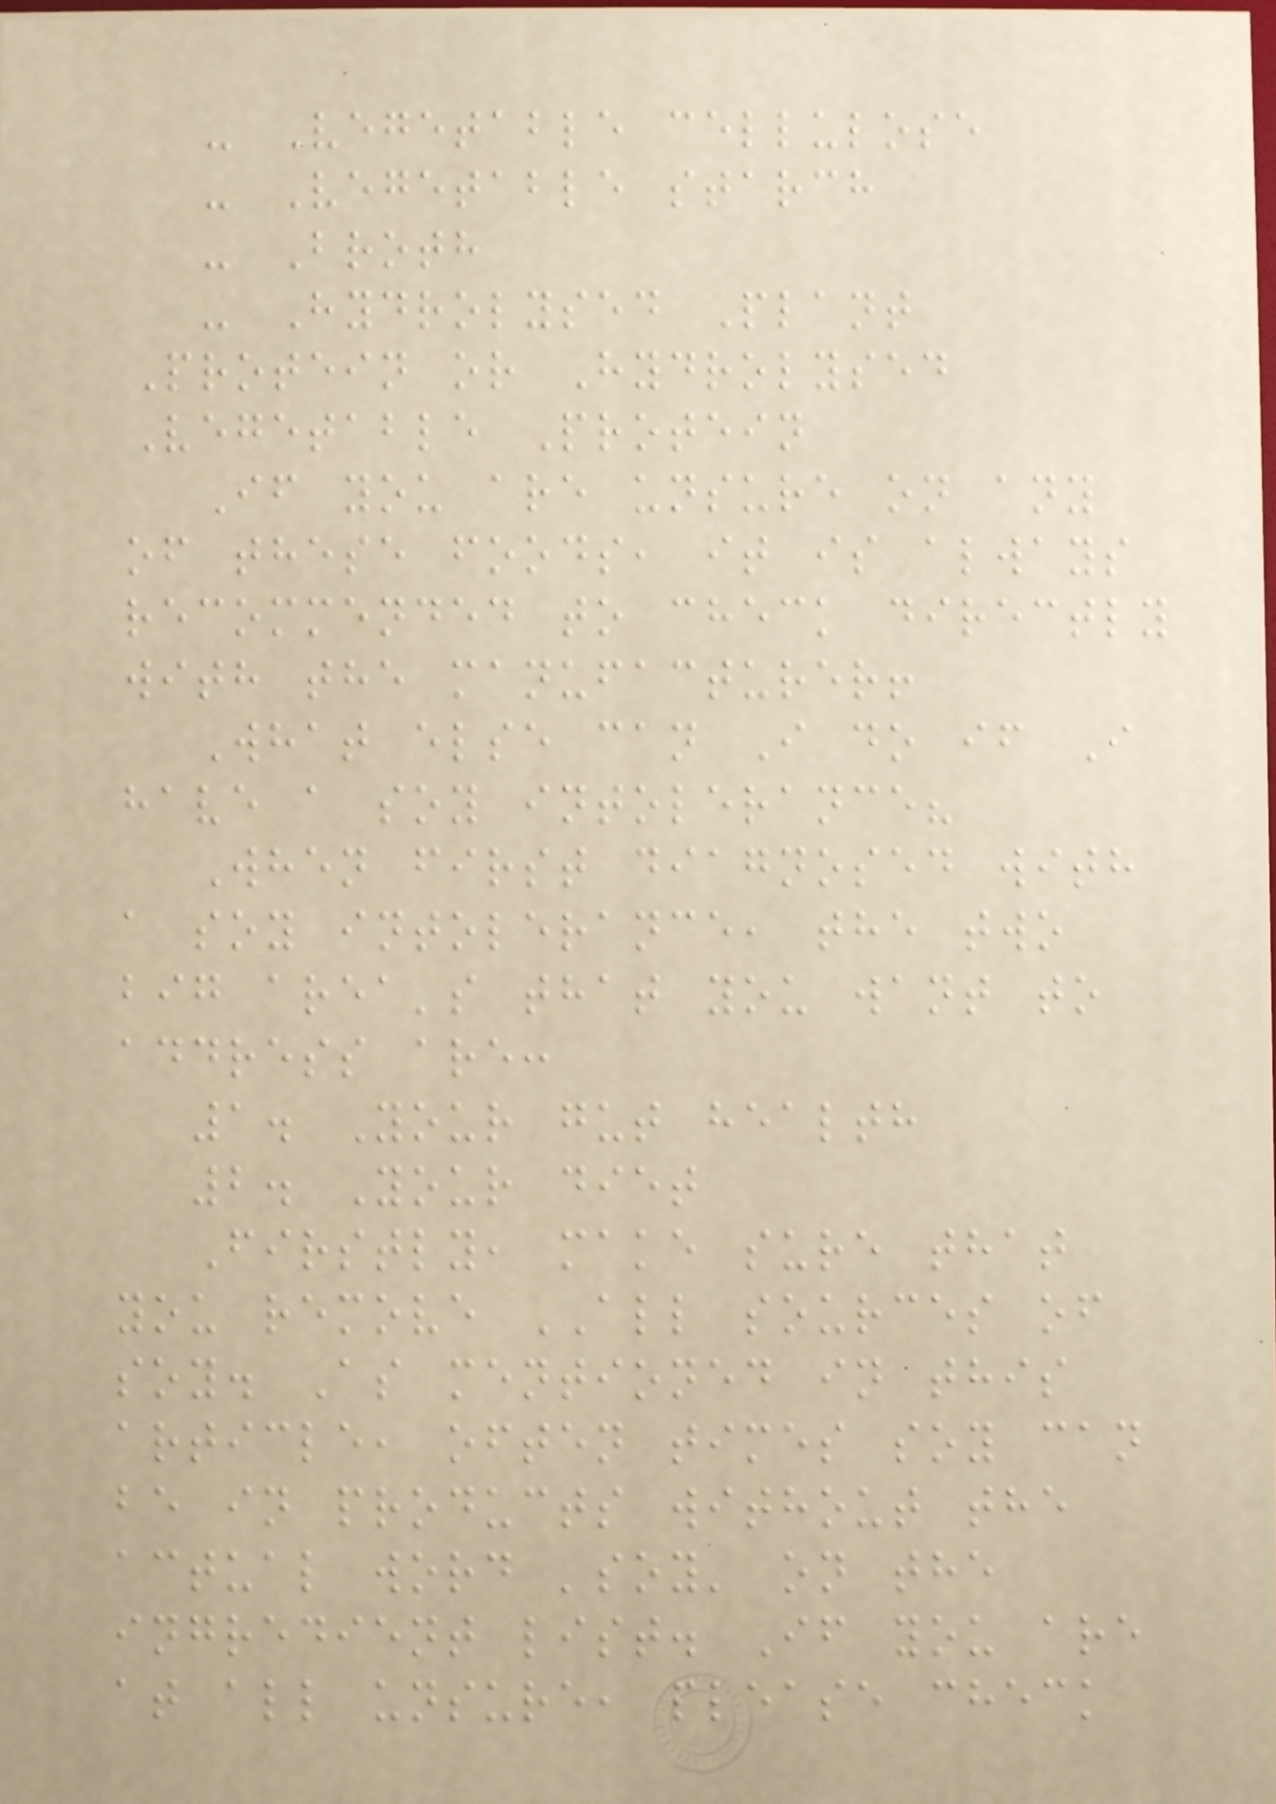- Vegetable cellulose
- Vegetable starch
- Broth
- Hydrolysed Plant
Protein or Hydrolysed
Vegetable Protein
If you are unsure on any
of these foods, it is always
recommended to check directly
with the manufacturer!
What else can I do if I
have a soy intolerance?
When first diagnosed with
a soy intolerance, the two
big area's that you want to
address are:
1. Your gut health
2. Your diet
Firstly, make sure that
you remove ALL sources of
soy. As mentioned in this
article, often times soy can
be in products without the
actual word 'soy' on the
ingredient list. If you are
at all unsure, please check
